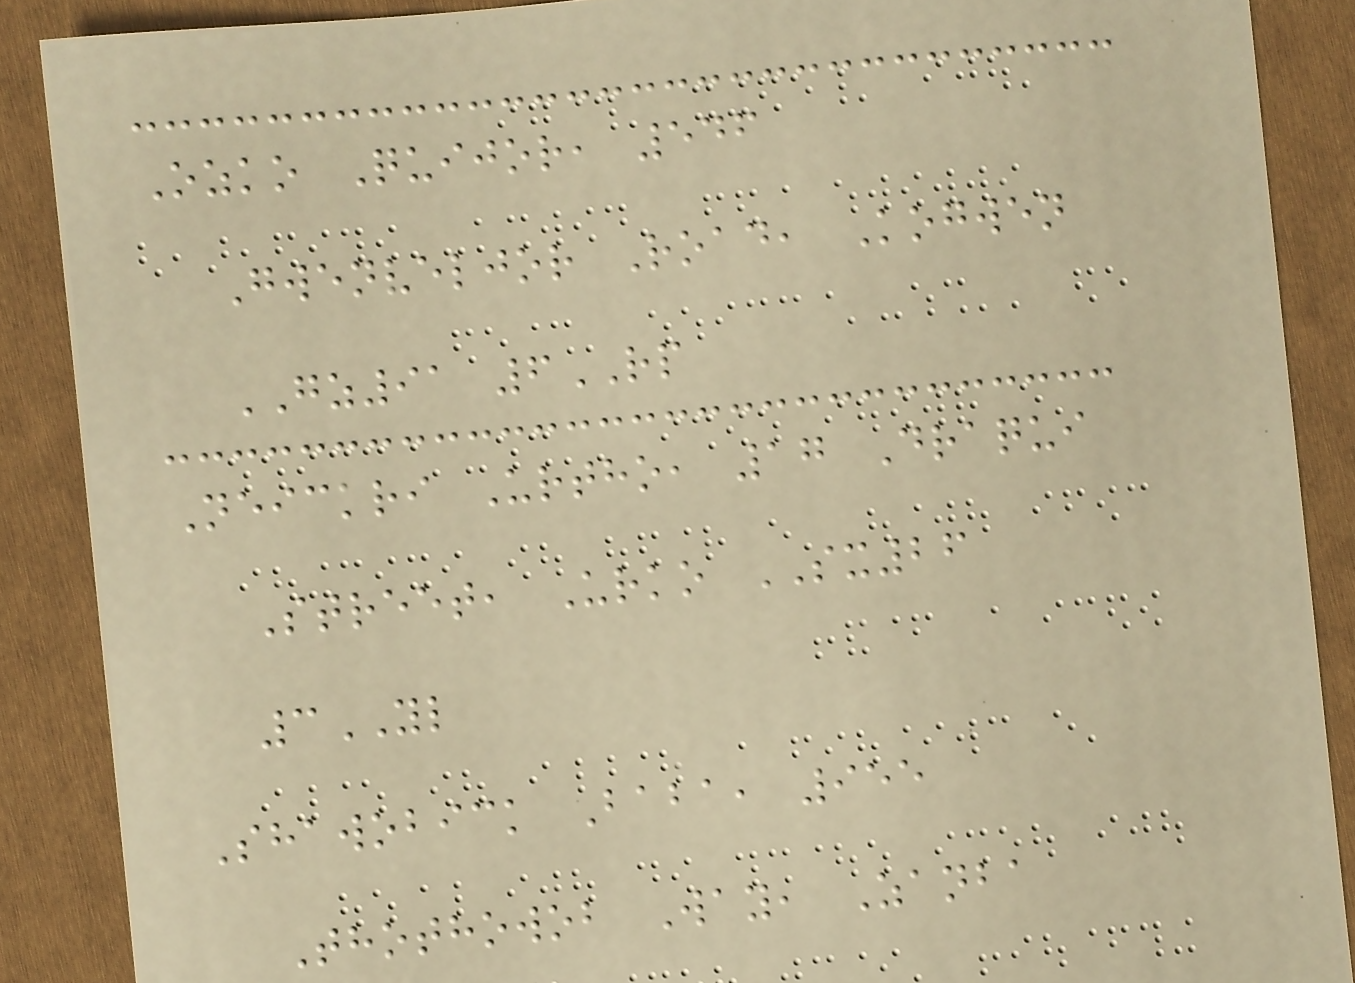Ozko Quijor, 546
Gwenveljor Road, Kogwen
GZ91 6RP
Neickri Urtho, 17 Draqui
Street, Urko SX26
3YL
Shawobick Baba, 955
Thothowob Way, Zanba
